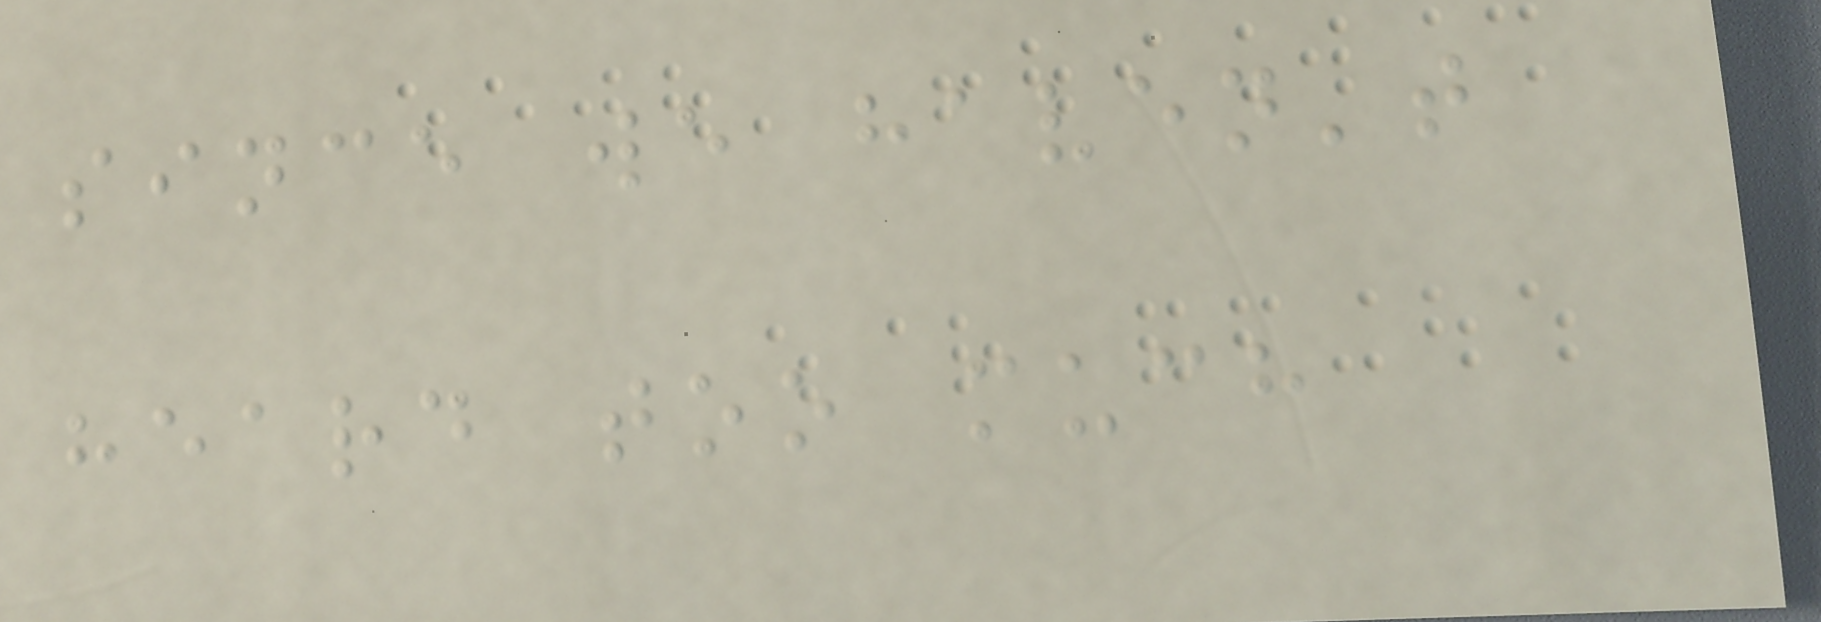since we haven't
heard too much
